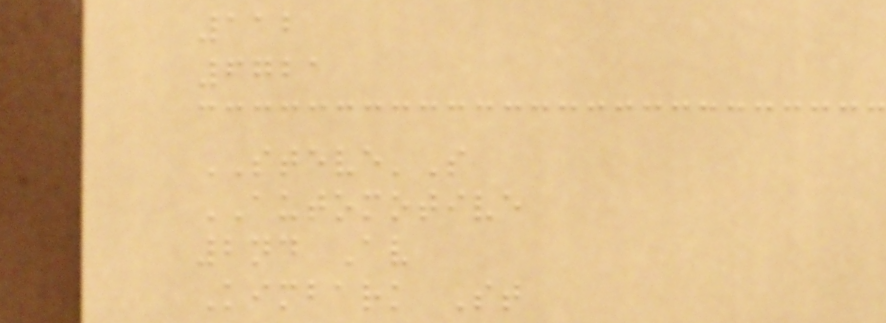112
6721
STEVE'S
AUTOMOTIVE
2nd Av
Kimbark St
